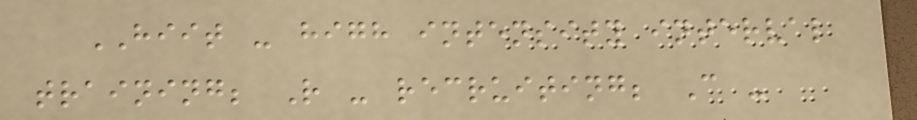HIIT - high intensity interval
training; R - recruiting; C -
